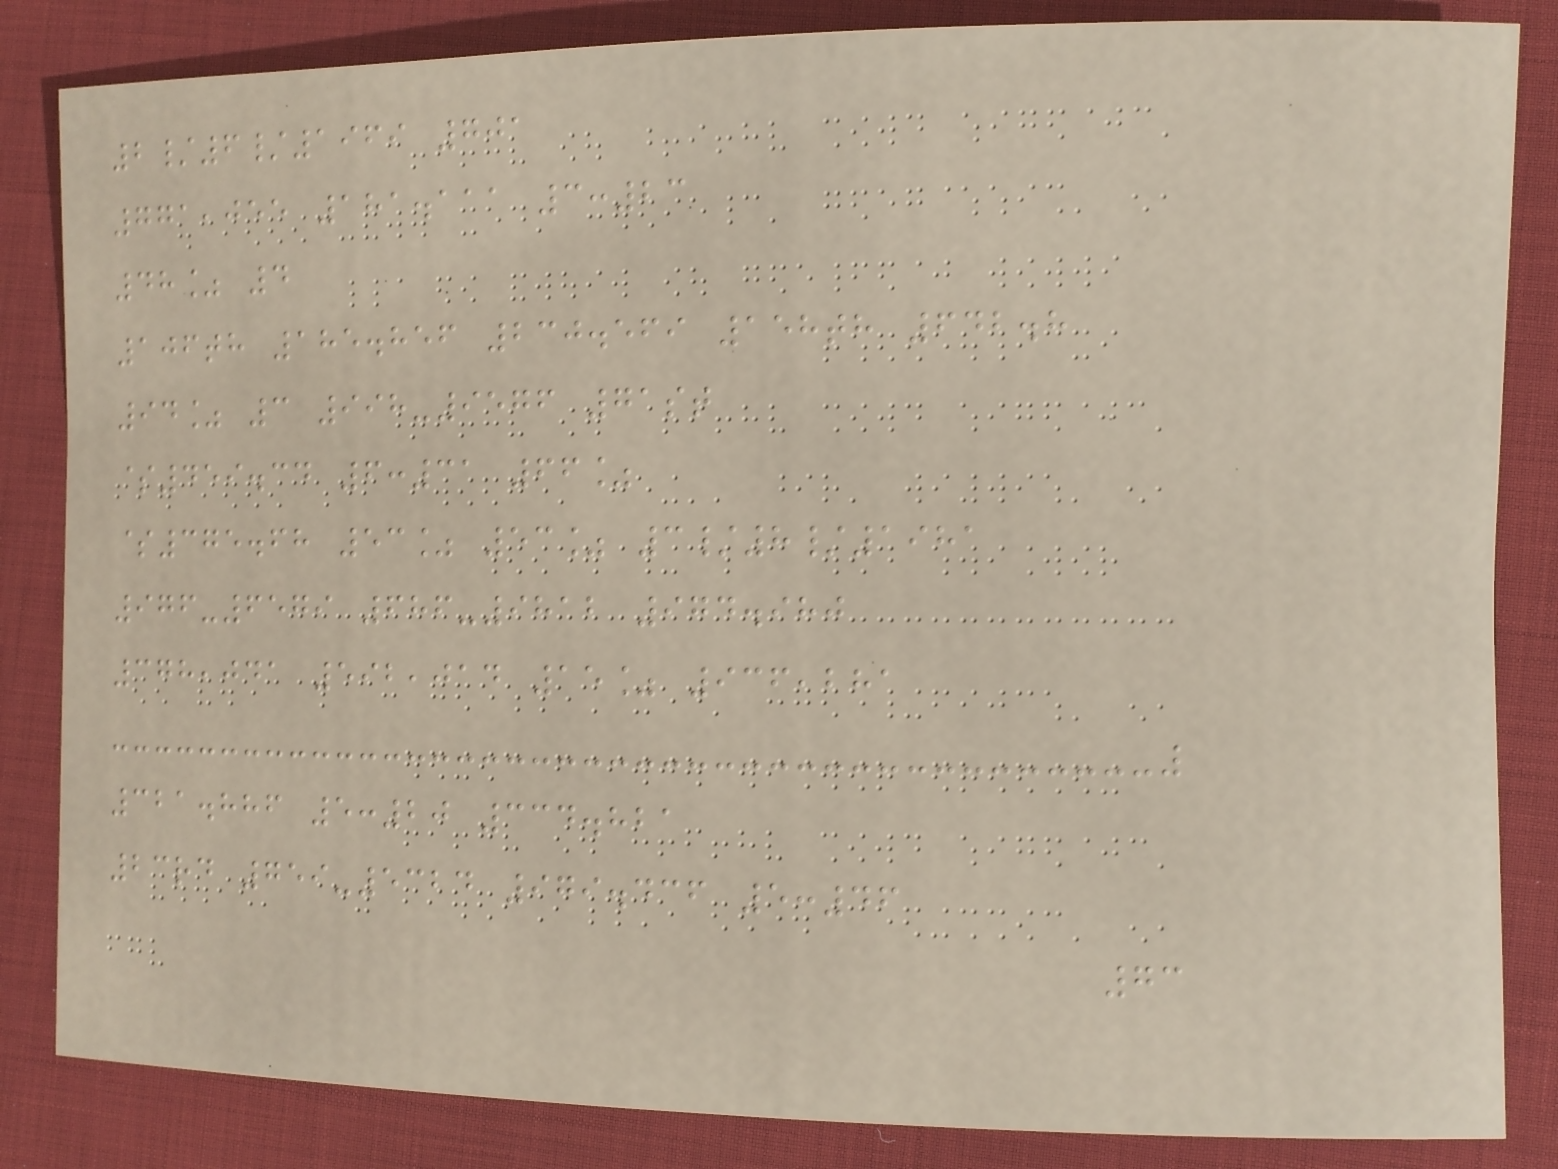2/6/1969 701
771,055 181.111 3:23
48% 4
106th 185.856 230.569 158th 642.8
94% 3 998-9576 71st
$459.34 6:31 66%
$375.68 53% 53% 3/8/1981
976-6579 686-9812 974.980
378,041 592,014 15% 936,281
321.886 5:20 334.821
23rd 759-5324 979.436 5:46
73
